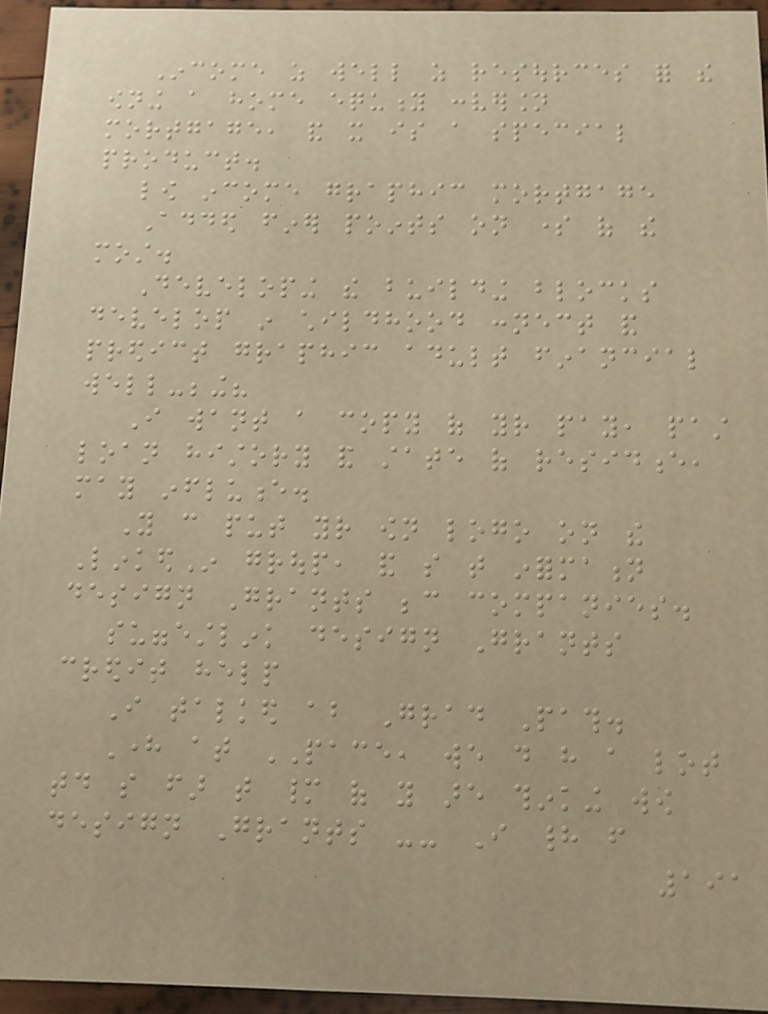Income as well as resources for the
owning a home equity conversion
mortgage, and it is a special
product.
low income graphic mortgage
Added finer points on some of the
most.
Developing the building blocks
develop in childhood connect and
predict graphic adult financial
well-being?
I want a copy of your pay, past
loan history and state of residence,
may influence.
You can put your own logo on the
LinkedIn group, and so that information
design Grants because companies.
suggestlink design Grants
credit help
I talked about Grad Path.
Here at PACE, we do have a lot
today so far that many of you are thinking wow
design Grants -- I had from
191
